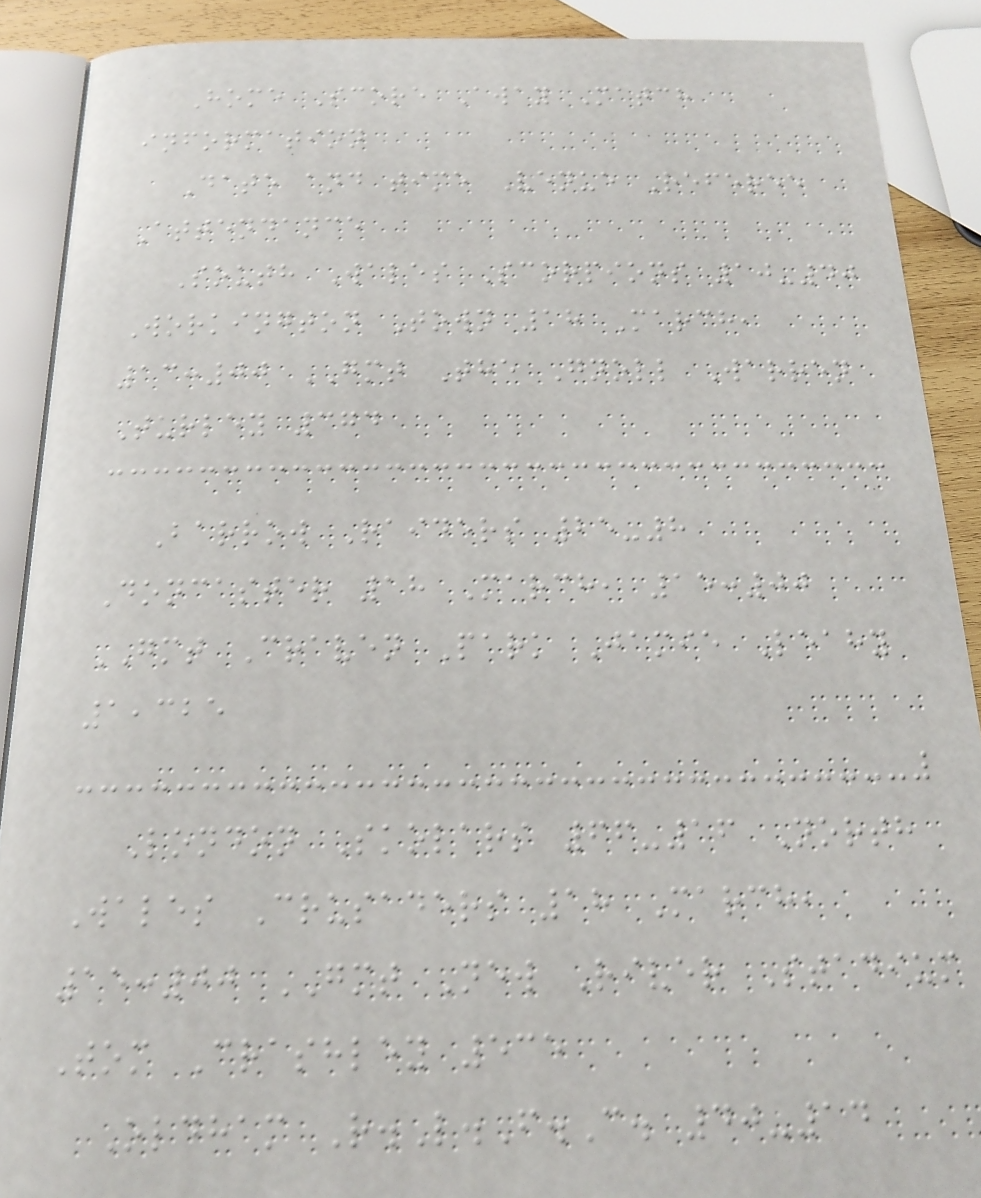Home Score Away Match
information
Date and time Venue Referee
Attendance
South Wales Scorpions 10-40
Workington Town 18 March,
13:00 GMT The Gnoll Warren
Turley 374
Barrow Raiders 25-8
Doncaster 18 March, 15:00
GMT Craven Park Jamie Leahy
1,325
London Skolars 66-16 North
Wales Crusaders 18 March,
15:00 GMT New River Stadium
Tom Crashley 535
Oldham R.L.F.C. 40-14
